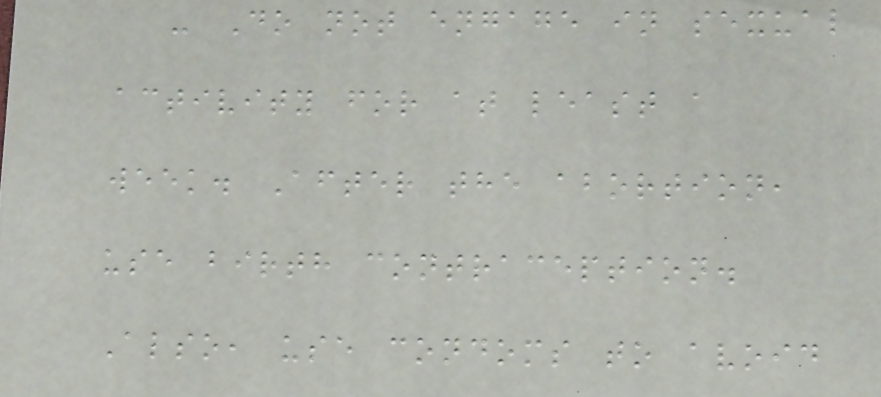- Do not engage in sexual
activity for at least a
week. After the abortion,
use birth contraception.
Also, use condoms to avoid
